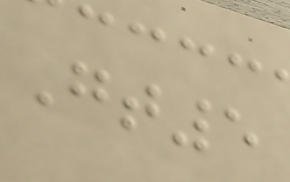Gt5
